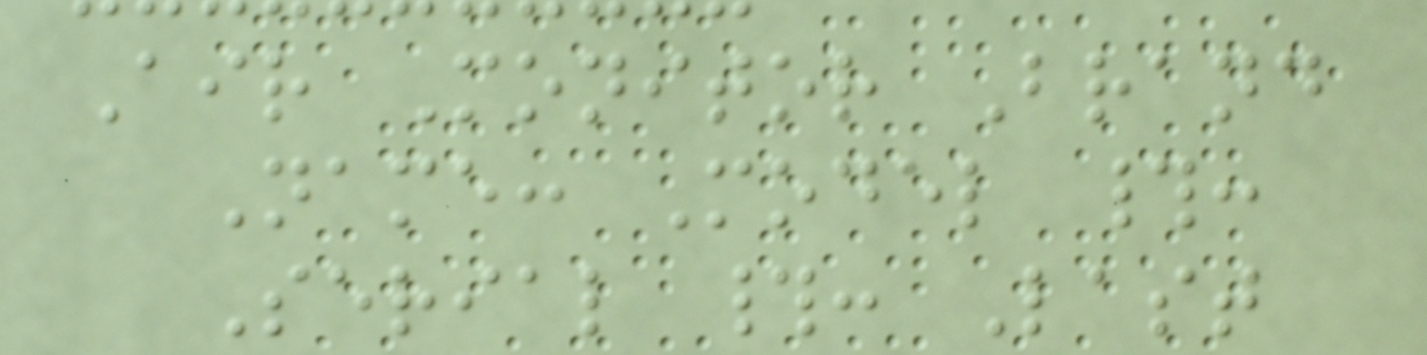Air Monitor Brand
Name: Model #:
Serial #: Last
